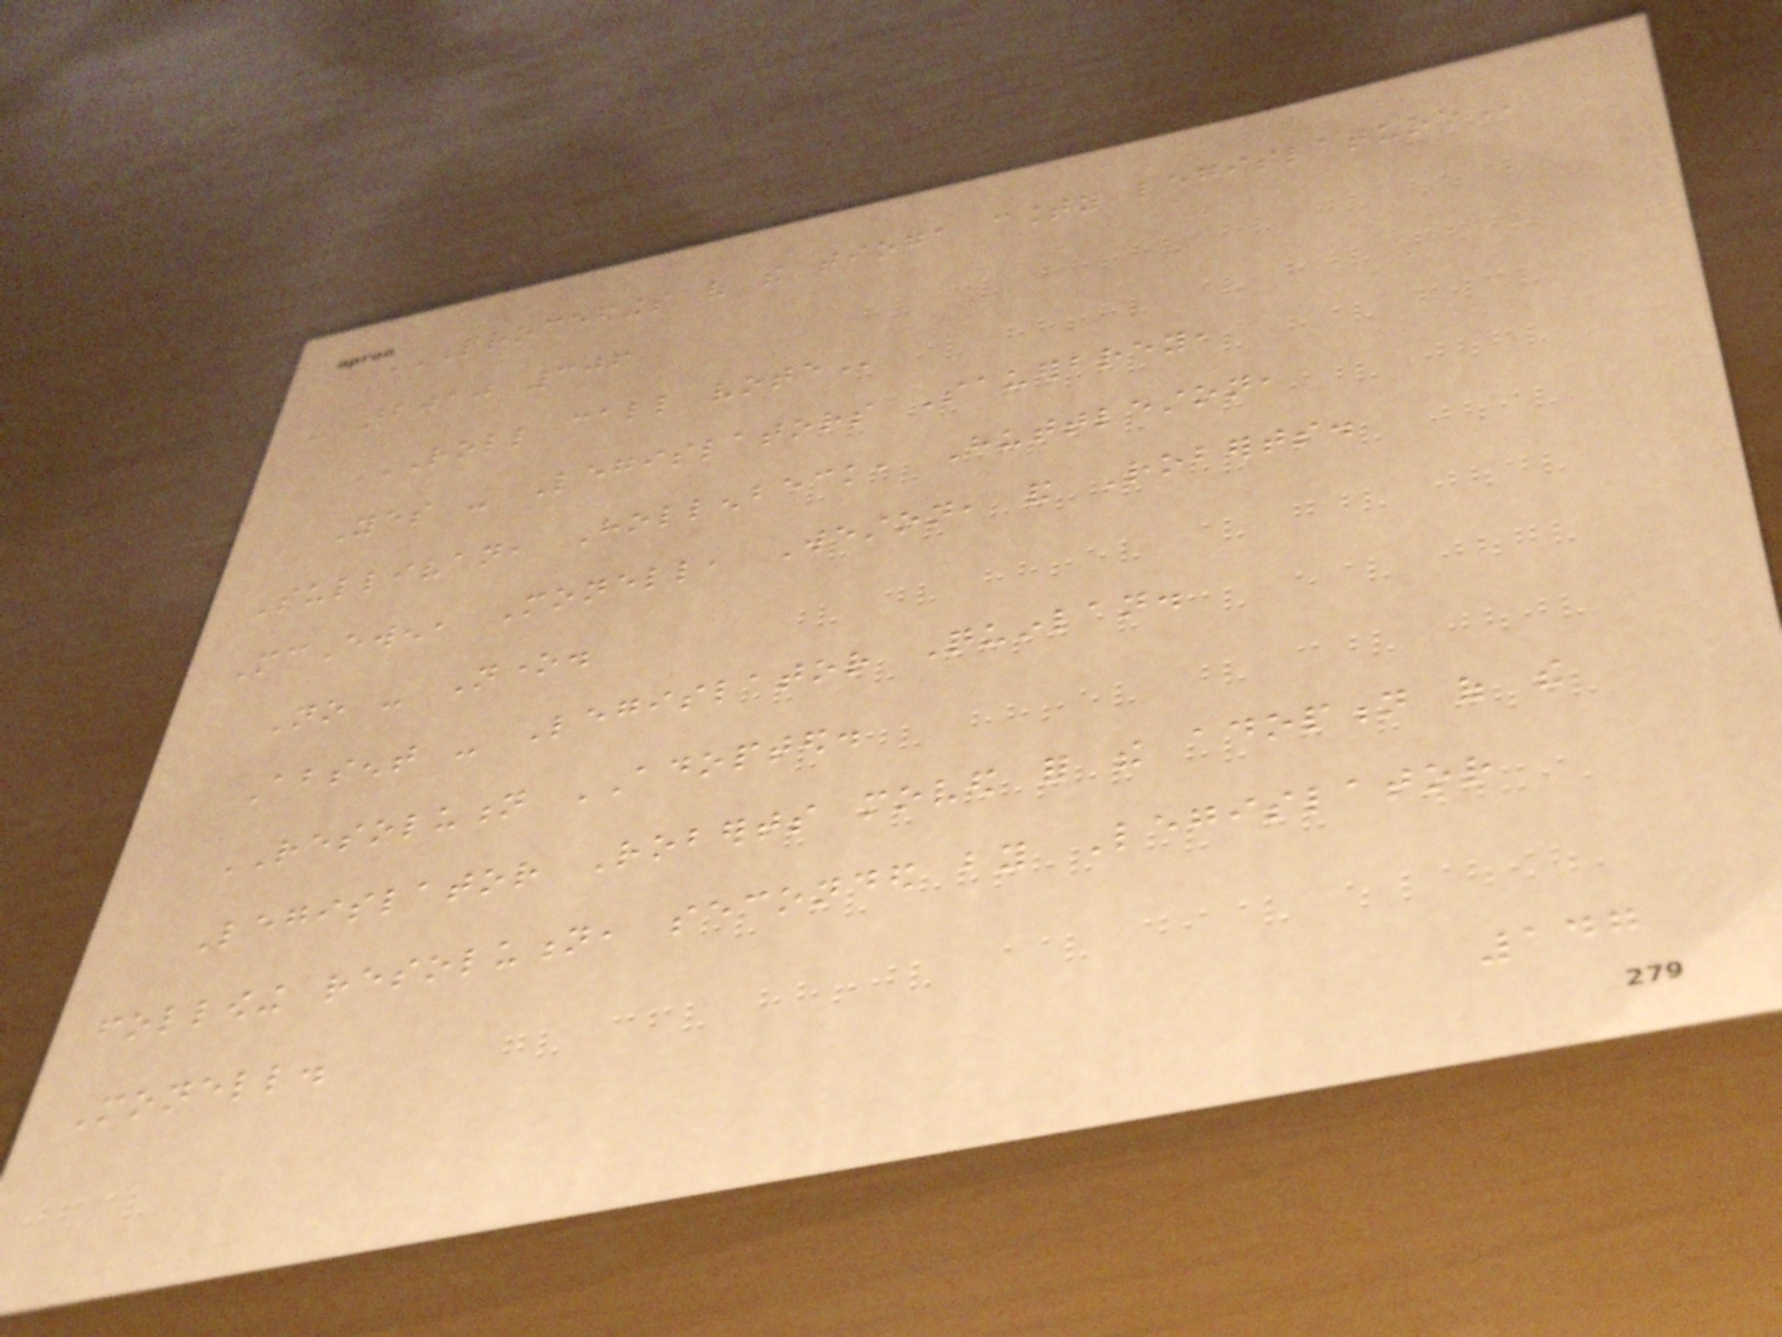PROCEEDINGS OF THE TIOGA COUNTY LEGISLATURE
- 2010 306
ROLL CALL VOTE
Yes - Legislators Sauerbrey,
Sullivan, Hollenbeck, Huttleston,
McEwen, Monell, Weston, and Roberts.
No - None.
Absent - Legislator Quinlan.
RESOLUTION ADOPTED.
Legislator Roberts moved for the adoption of the
following resolution, seconded by Legislator
Monell.
147
